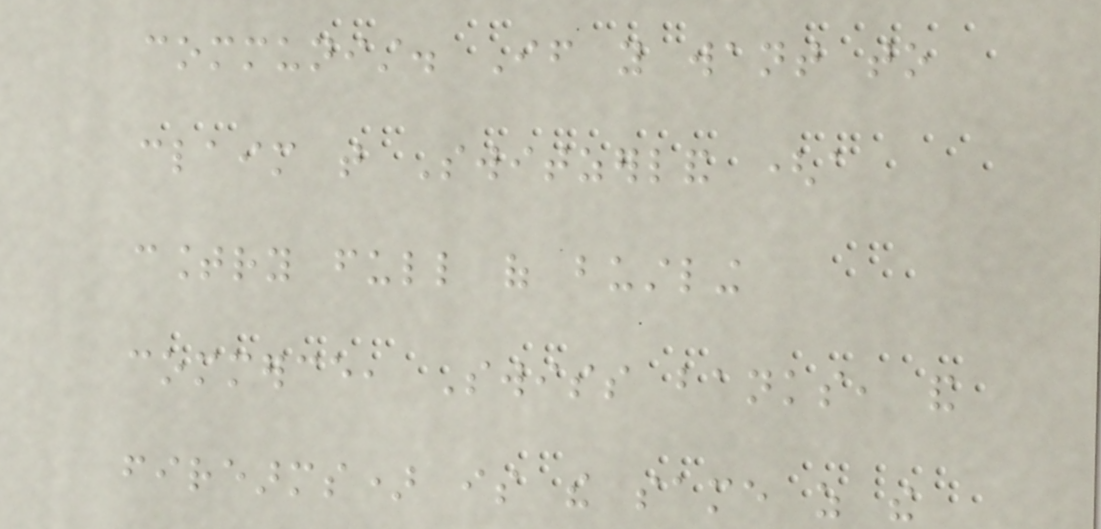communist. If you want to
claim that Switzerland (a
country full of bustling
commerce, Swiss banks, and
firearms) is the same as the
